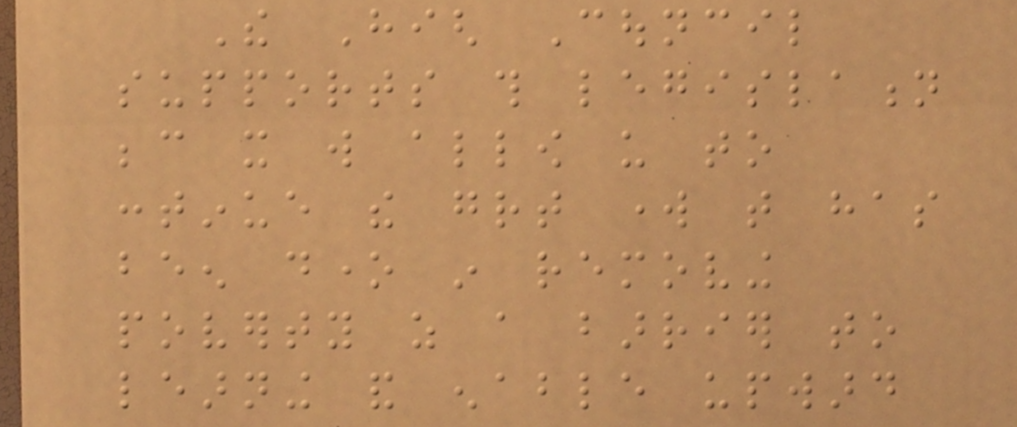The High Council
supports this legislation
because it will allow us to
continue the great work that has
been done in removing
poverty as a barrier to
learning and enable upward
